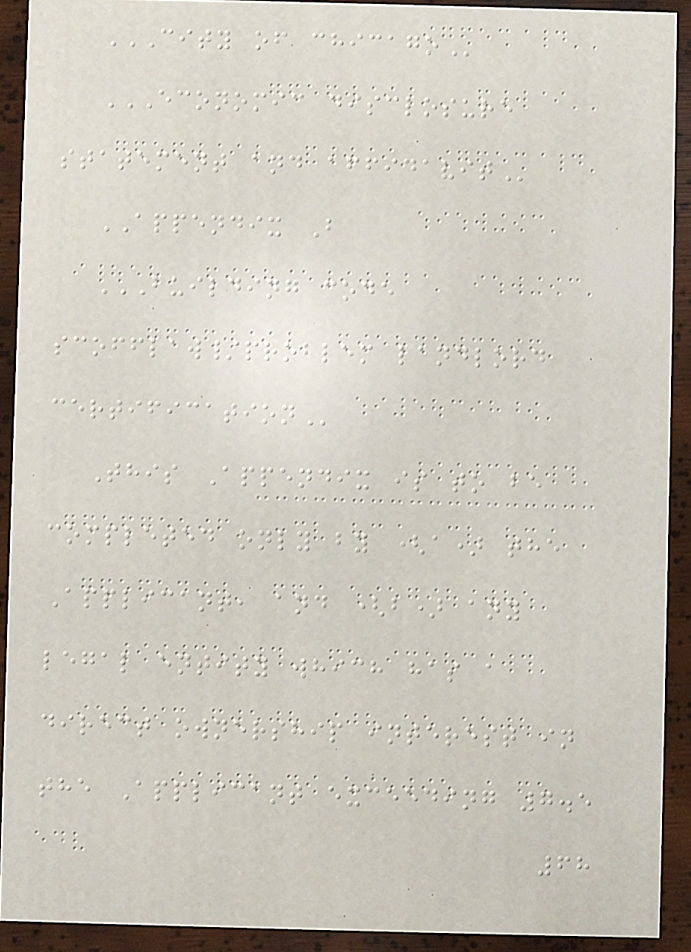CITY OF CHICAGO
ECONOMIC DISCLOSURE
STATEMENT AND AFFIDAVIT
APPENDIX B
BUILDING CODE
SCOFFLAW/PROBLEM LANDLORD
CERTIFICATION
This Appendix is to be
completed only by (a) the
Applicant, and (b) any
legal entity which has a
direct ownership interest in
the Applicant exceeding 7.5
68
